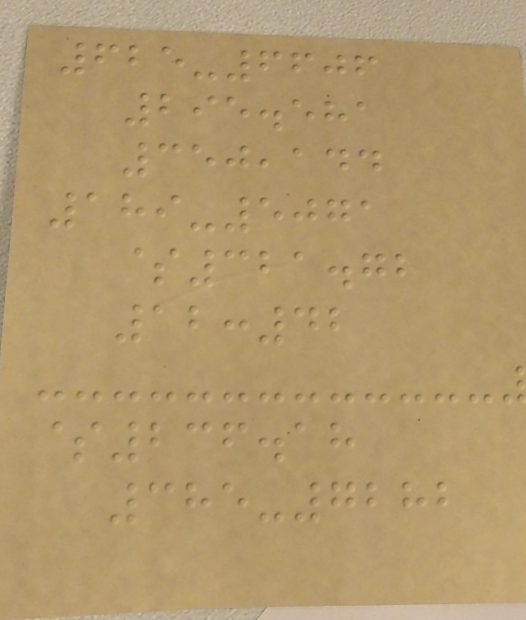625-6606
295.581
350,144
189-5071
$321.72
12:42
$236.18
385-7282
